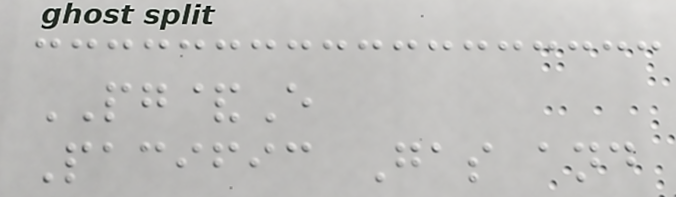PG&E
Pacific Gas and
